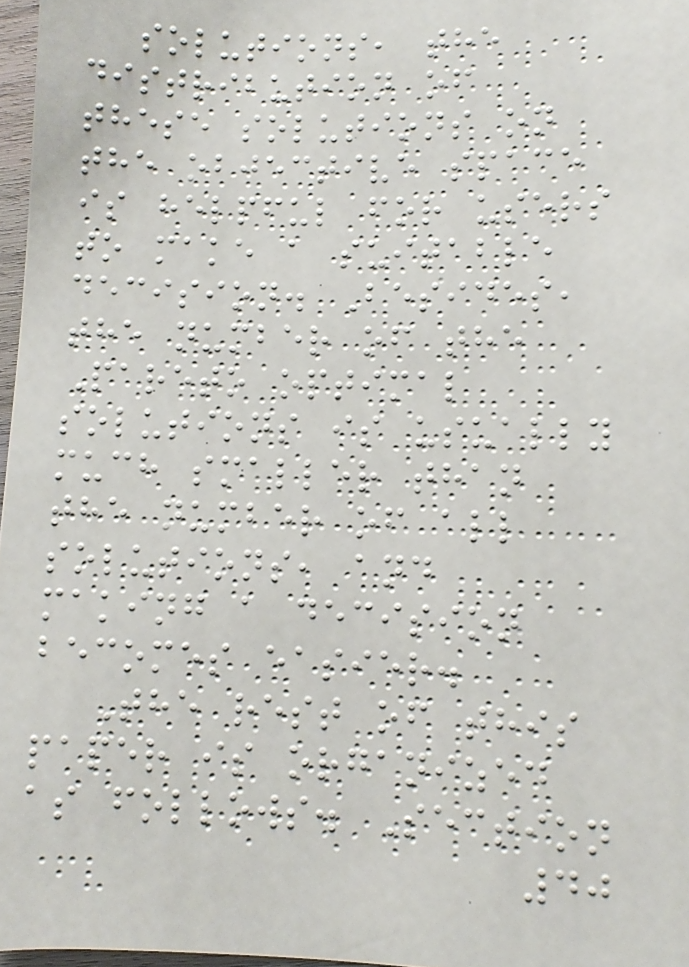solutions, the
distribution of
these solutions on
the objective space
is helpful for users
to make a suitable
decision. Besides,
the number of the
Pareto optimal
solutions is usually
much smaller than
the number of all
solutions, and
making a decision
becomes easier.
The rest of this
paper is organized
as follows. Section
40
